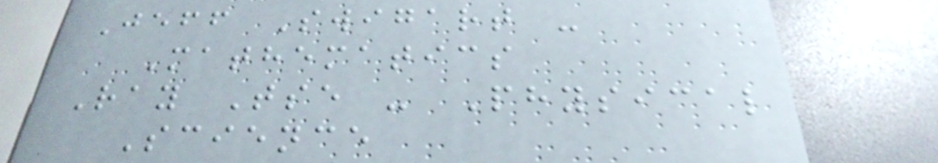Jeff Swigart -
Mathematics
Ray Tse - Physical
Science
